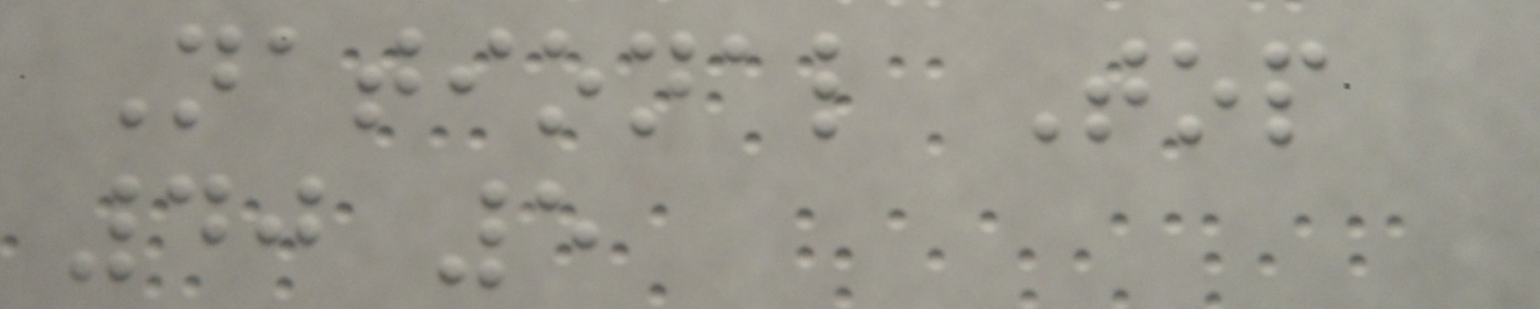National Top
40 5
